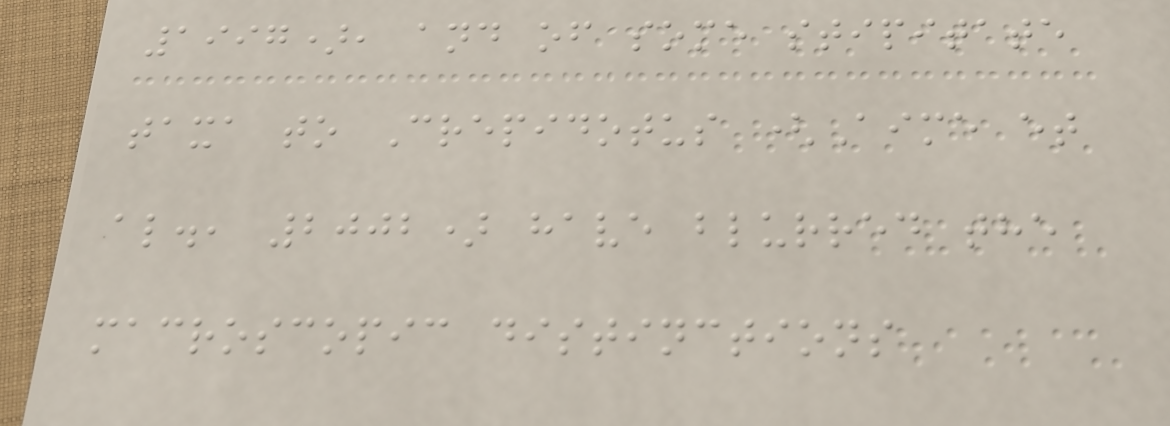1997), and of some stipitate
taxa to Crepidotus (Aime et
al., 2002) have blurred the
macroscopic distinctions
